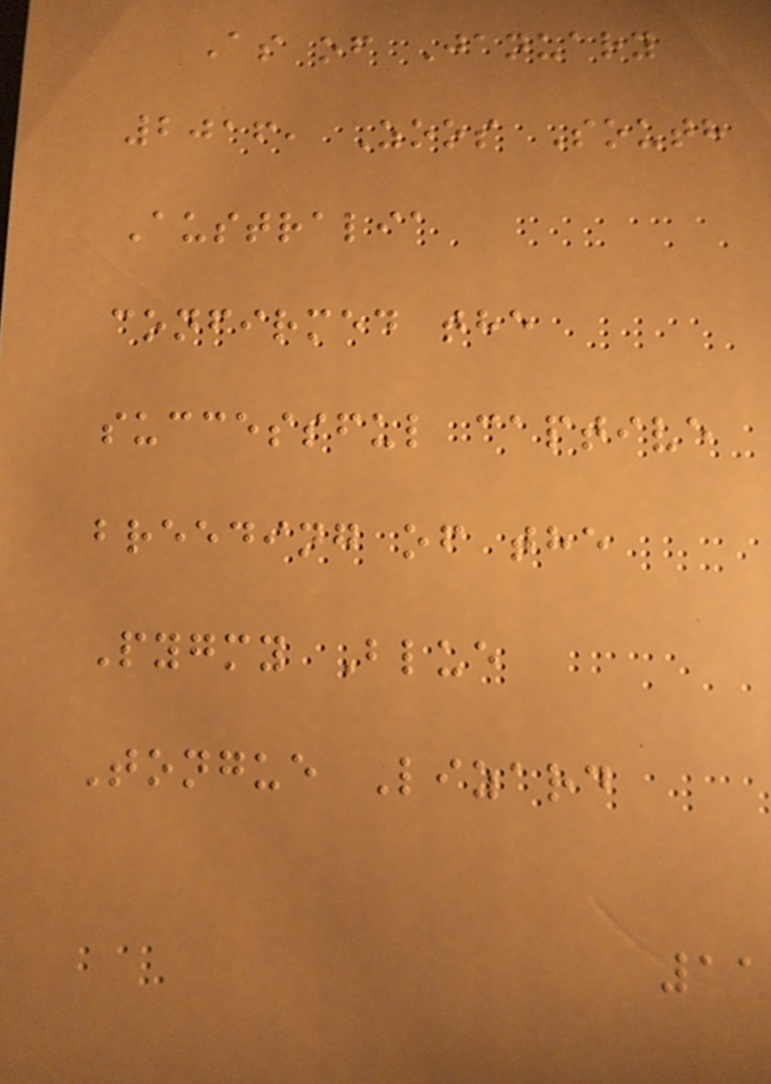As of January
2016, Zoos South
Australia
confirmed the
successful captive
breeding of the
Pygmy Blue
Tongue Lizard
11
